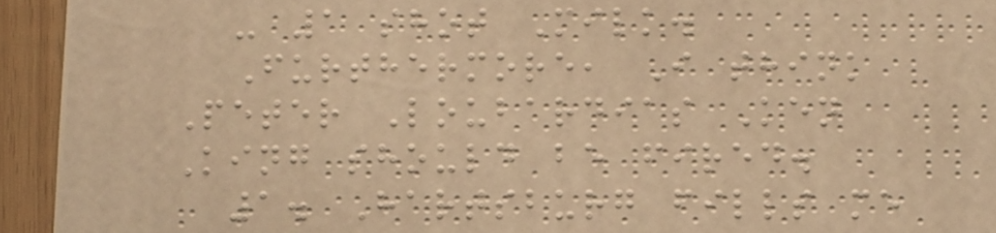- 1 shot Milk.
Furthermore, I think
Peter Loubardias Ken
King should be fired.
1. Hartsburg fills me
